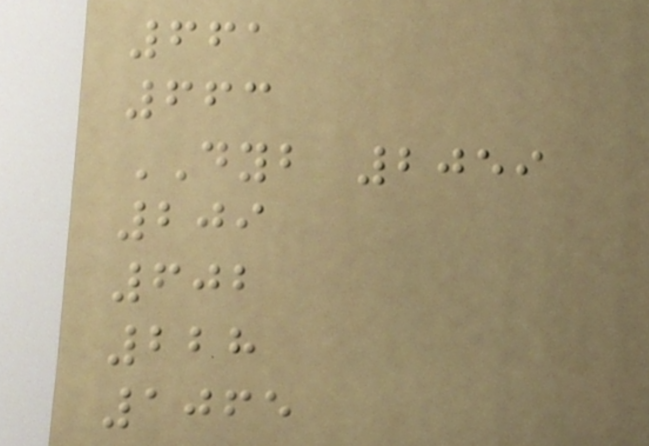661
663
DYB 2059
209
602
228
1065
